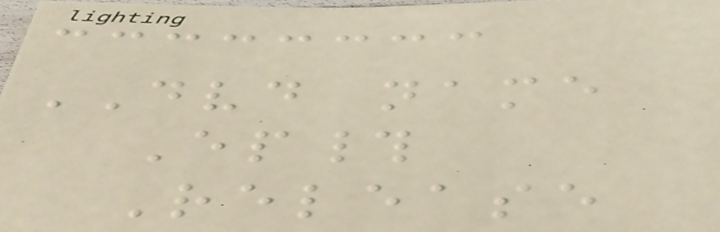DVD name
Ep#
Release
